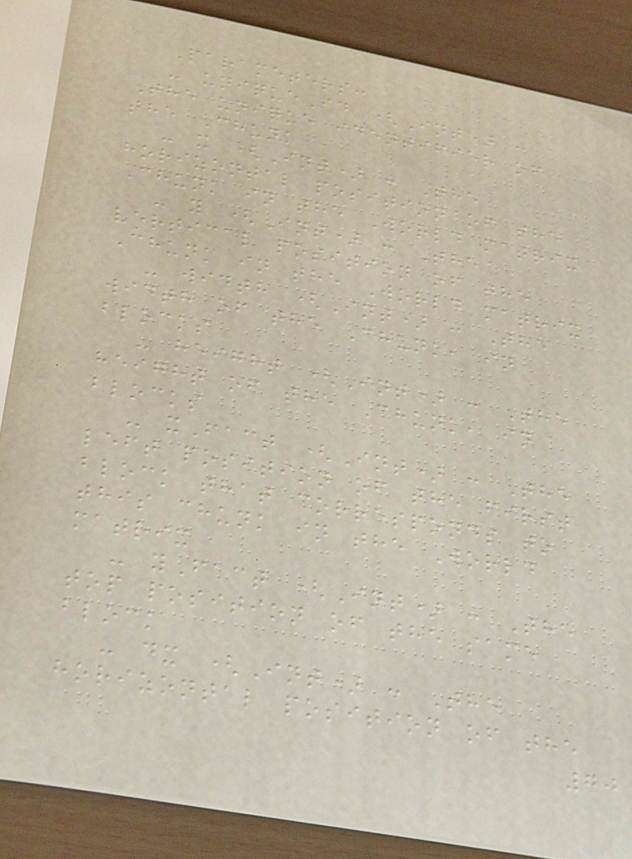Parameters:
- uniqueId (Int) :
The unique identifier of
the Chunk
- x (Int) : The
horizontal position of the
Chunk in the World matrix
- y (Int) : The
vertical position of the
Chunk in the World matrix
- width (Int) : The
width of the Chunk, in
blocks
- height (Int) : The
height of the Chunk, in
blocks
- xFact (Int) : The
left position of the first
block that corresponds to
this chunk in the World
matrix
- yFact (Int) : The
top position of the same
block
- dx (Int) : The
horizontal position of the
70
